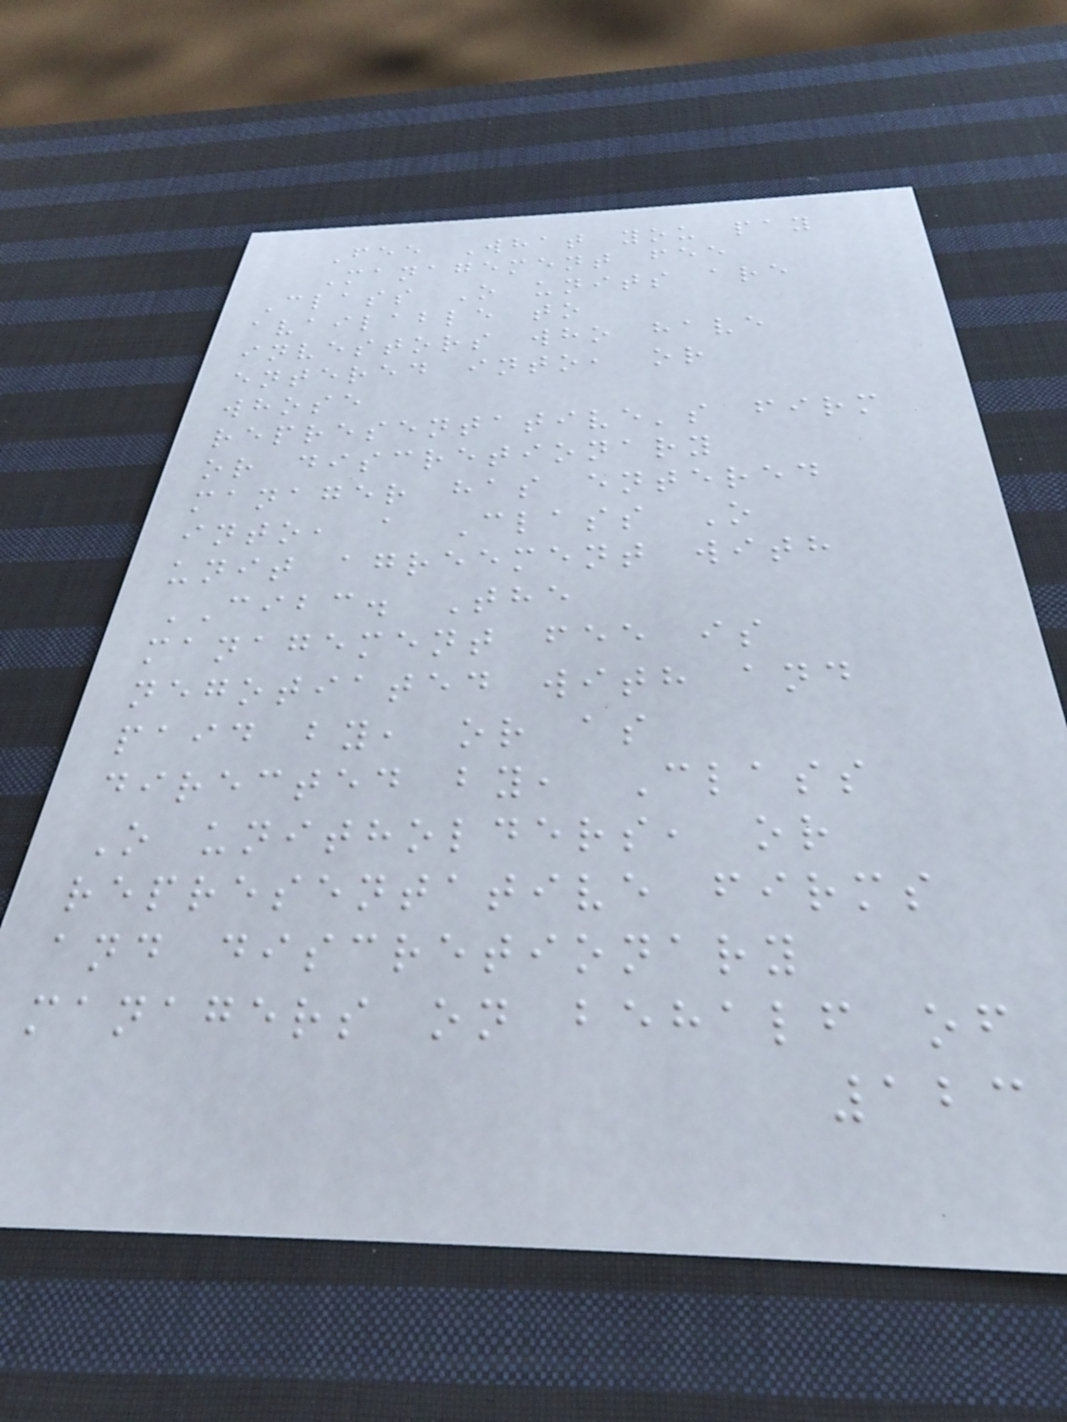Fee What you pay
Management fee
Class O units are
available to
investors who have
entered into, or
whose
representative's firm
or discretionary
manager has entered
into, a Class O
unit agreement with
CIBC. The
management fee is
negotiated with and
paid by, or as
directed by, Class
O unitholders, or
representative firms
and discretionary
managers on behalf of
123
